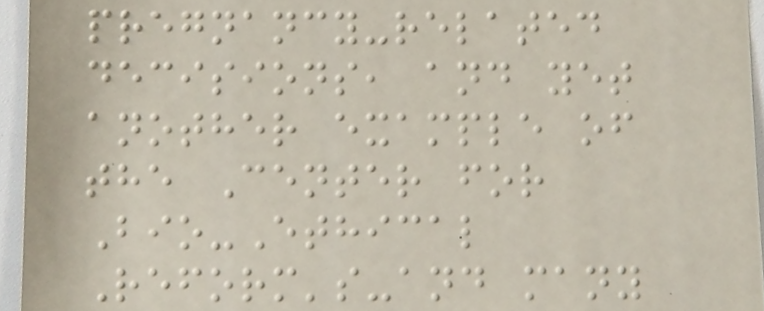pregnancy-related
decisions, and yet
another example of
the Center for
Bio-Ethical
Reform's-and many
